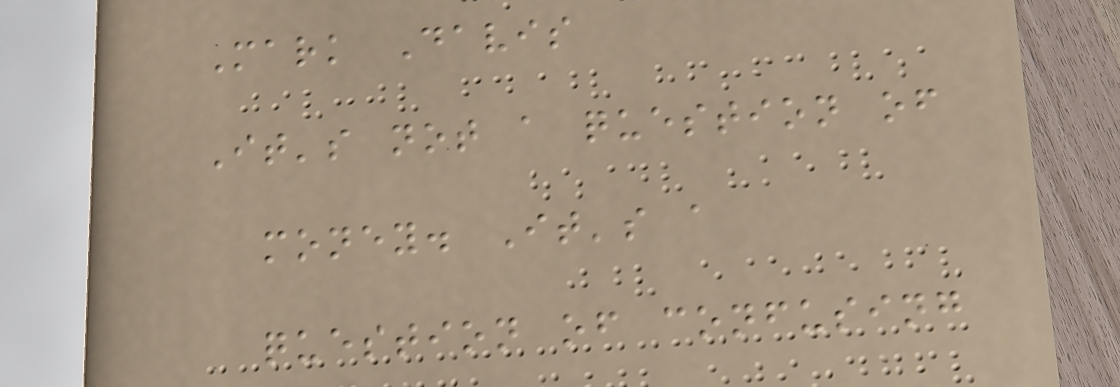Mark Davis
It's not a question of
money. It's a
question of confusing
